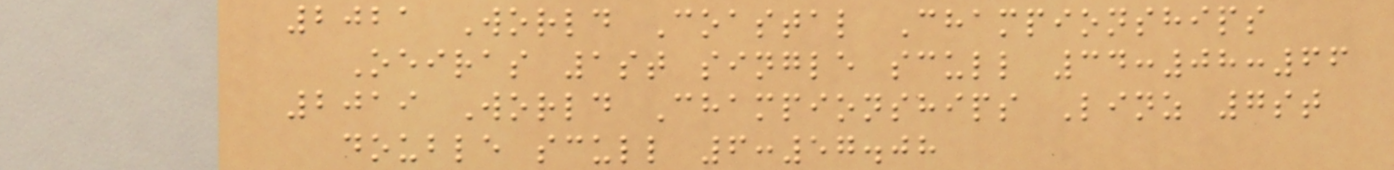2021 World Coastal Championships
Oeiras 1st single scull 34:08:66
2019 World Championships Linz 7st
double scull 6:57.08
